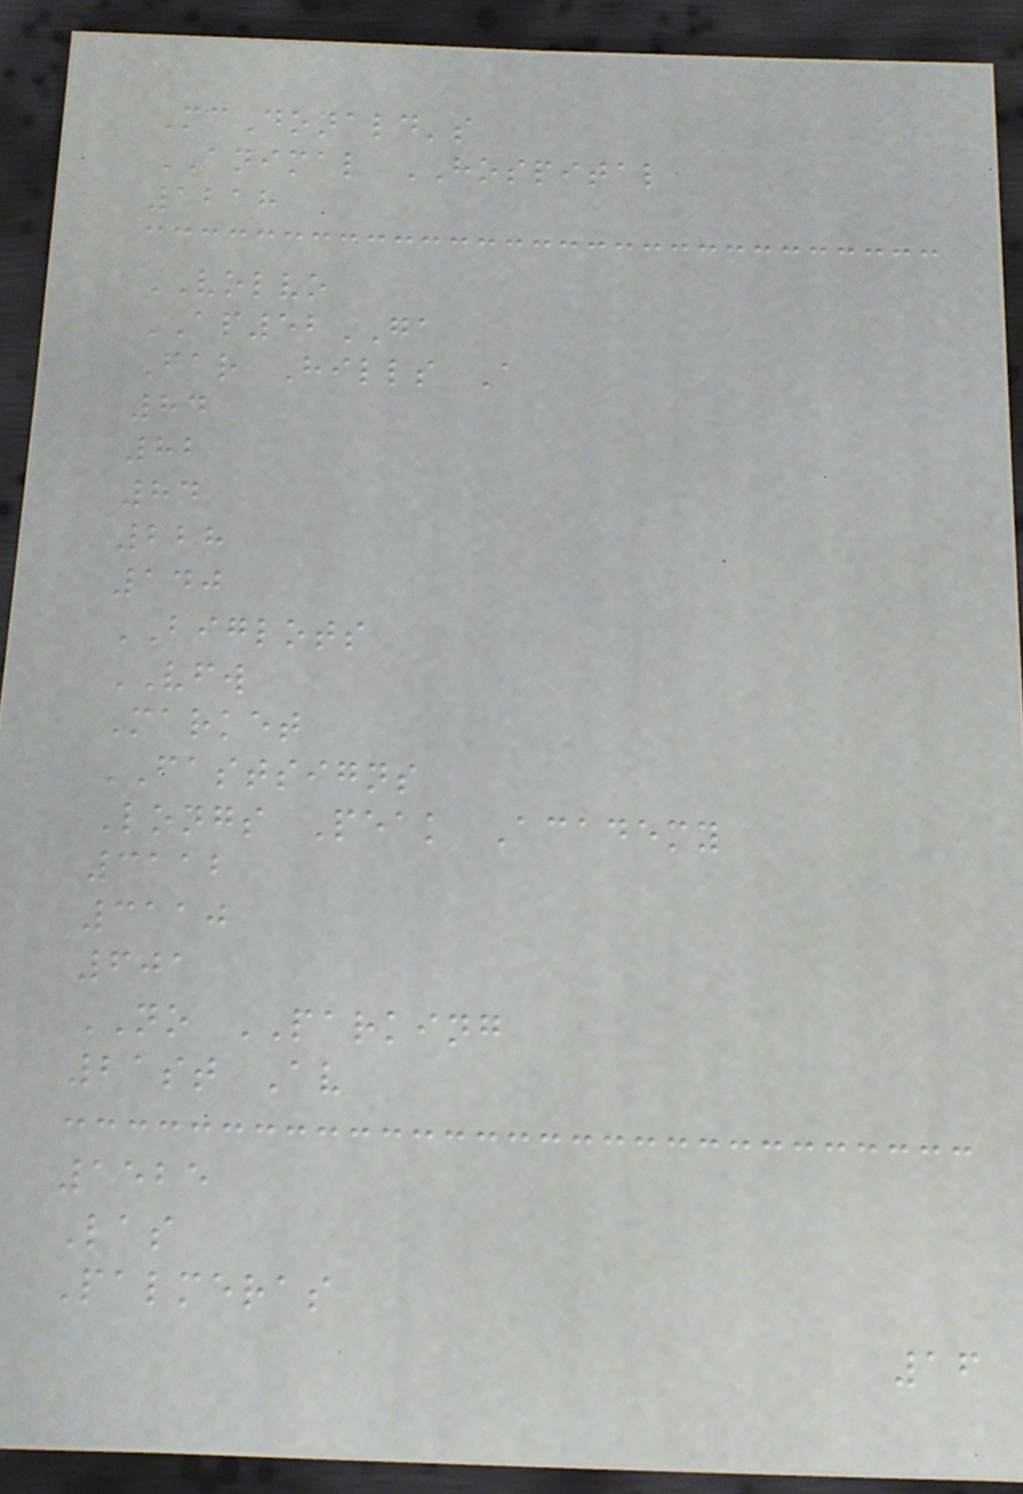McDonald's
ANIMAL HOSPITAL
1218
VOLVO
AP52GA
Far Hills A
84
82
84
228
140
BIGLOTS
VFW
Market
FASTSIGNS
Longs Peak Academy
3112
3110
601
NO PARKING
21st Av
1525
Las
Palmeras
16
